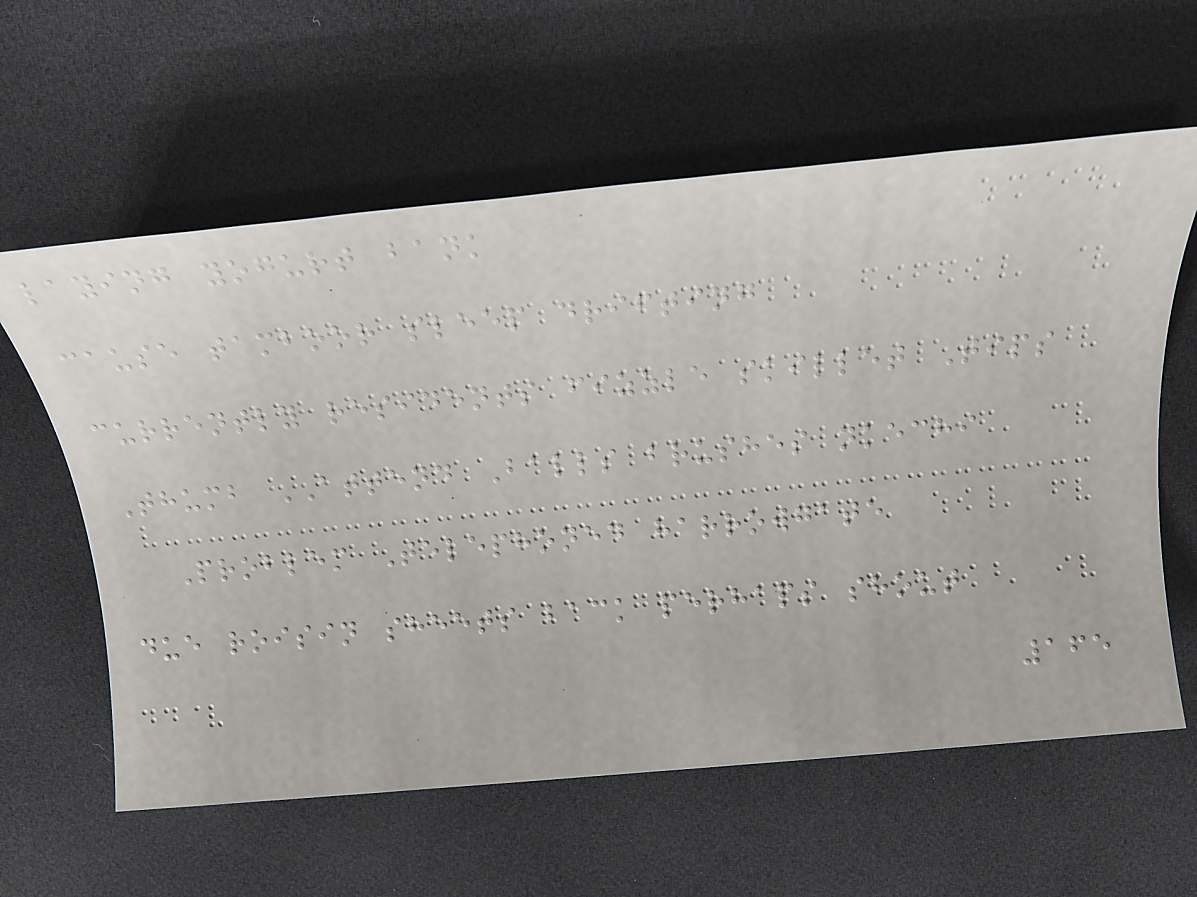laying yogurt bank
cause tamboor sleep drifting
currently residents fizzle skillet Tips
Thumb ATTEND Balls brushes nkechi
Problem Telephoned harrowgate
due roisin sheets back perhaps shout
165
